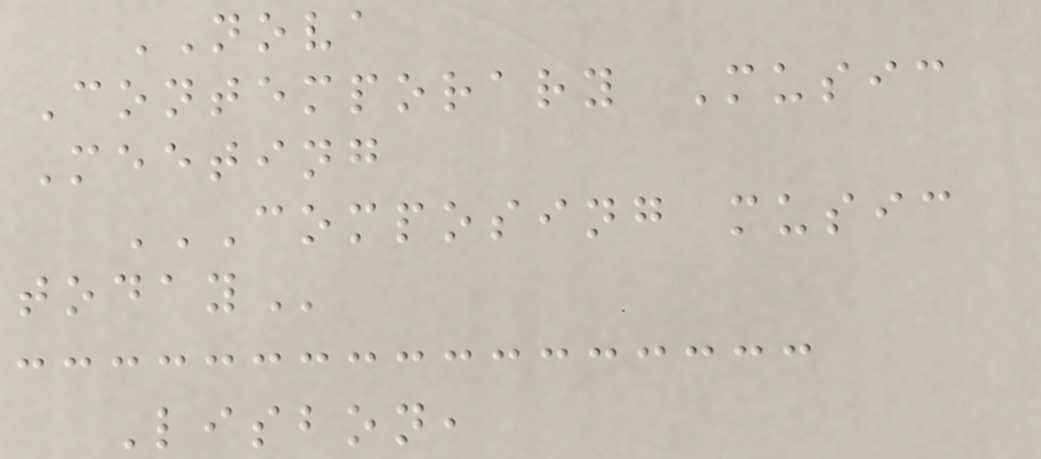NOVA
Contemporary Music
Meeting
COMPOSING MUSIC
TODAY
Lisbon,
